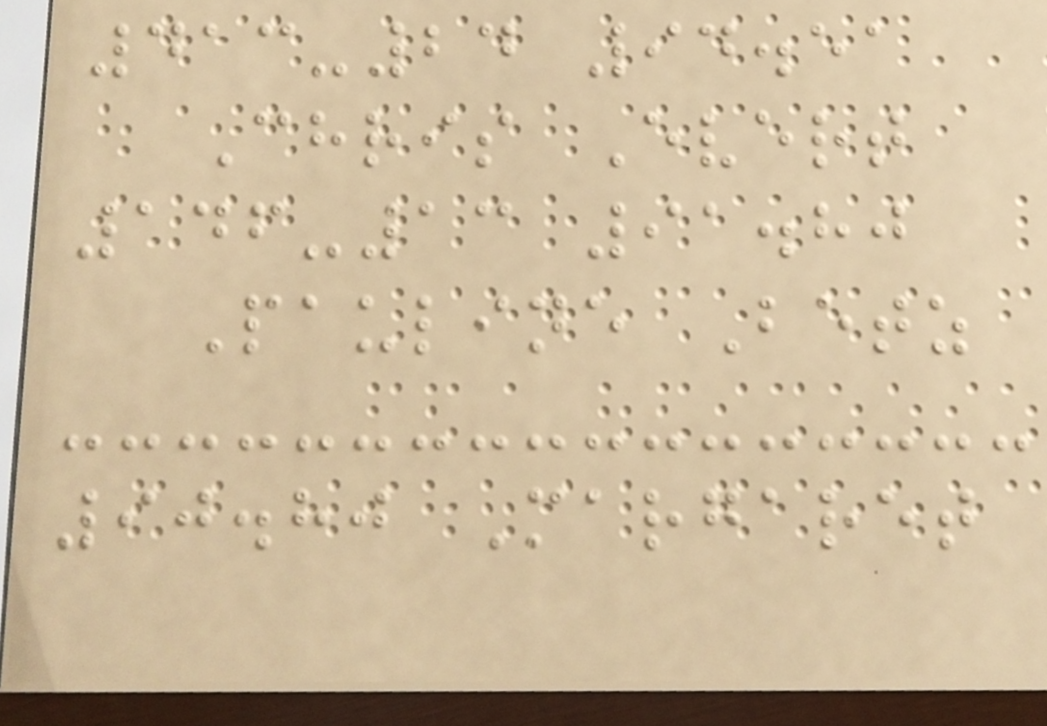413-24 94.51
Chris Evert
146-13 91.80
Pauline Betz
90.80 Margaret
